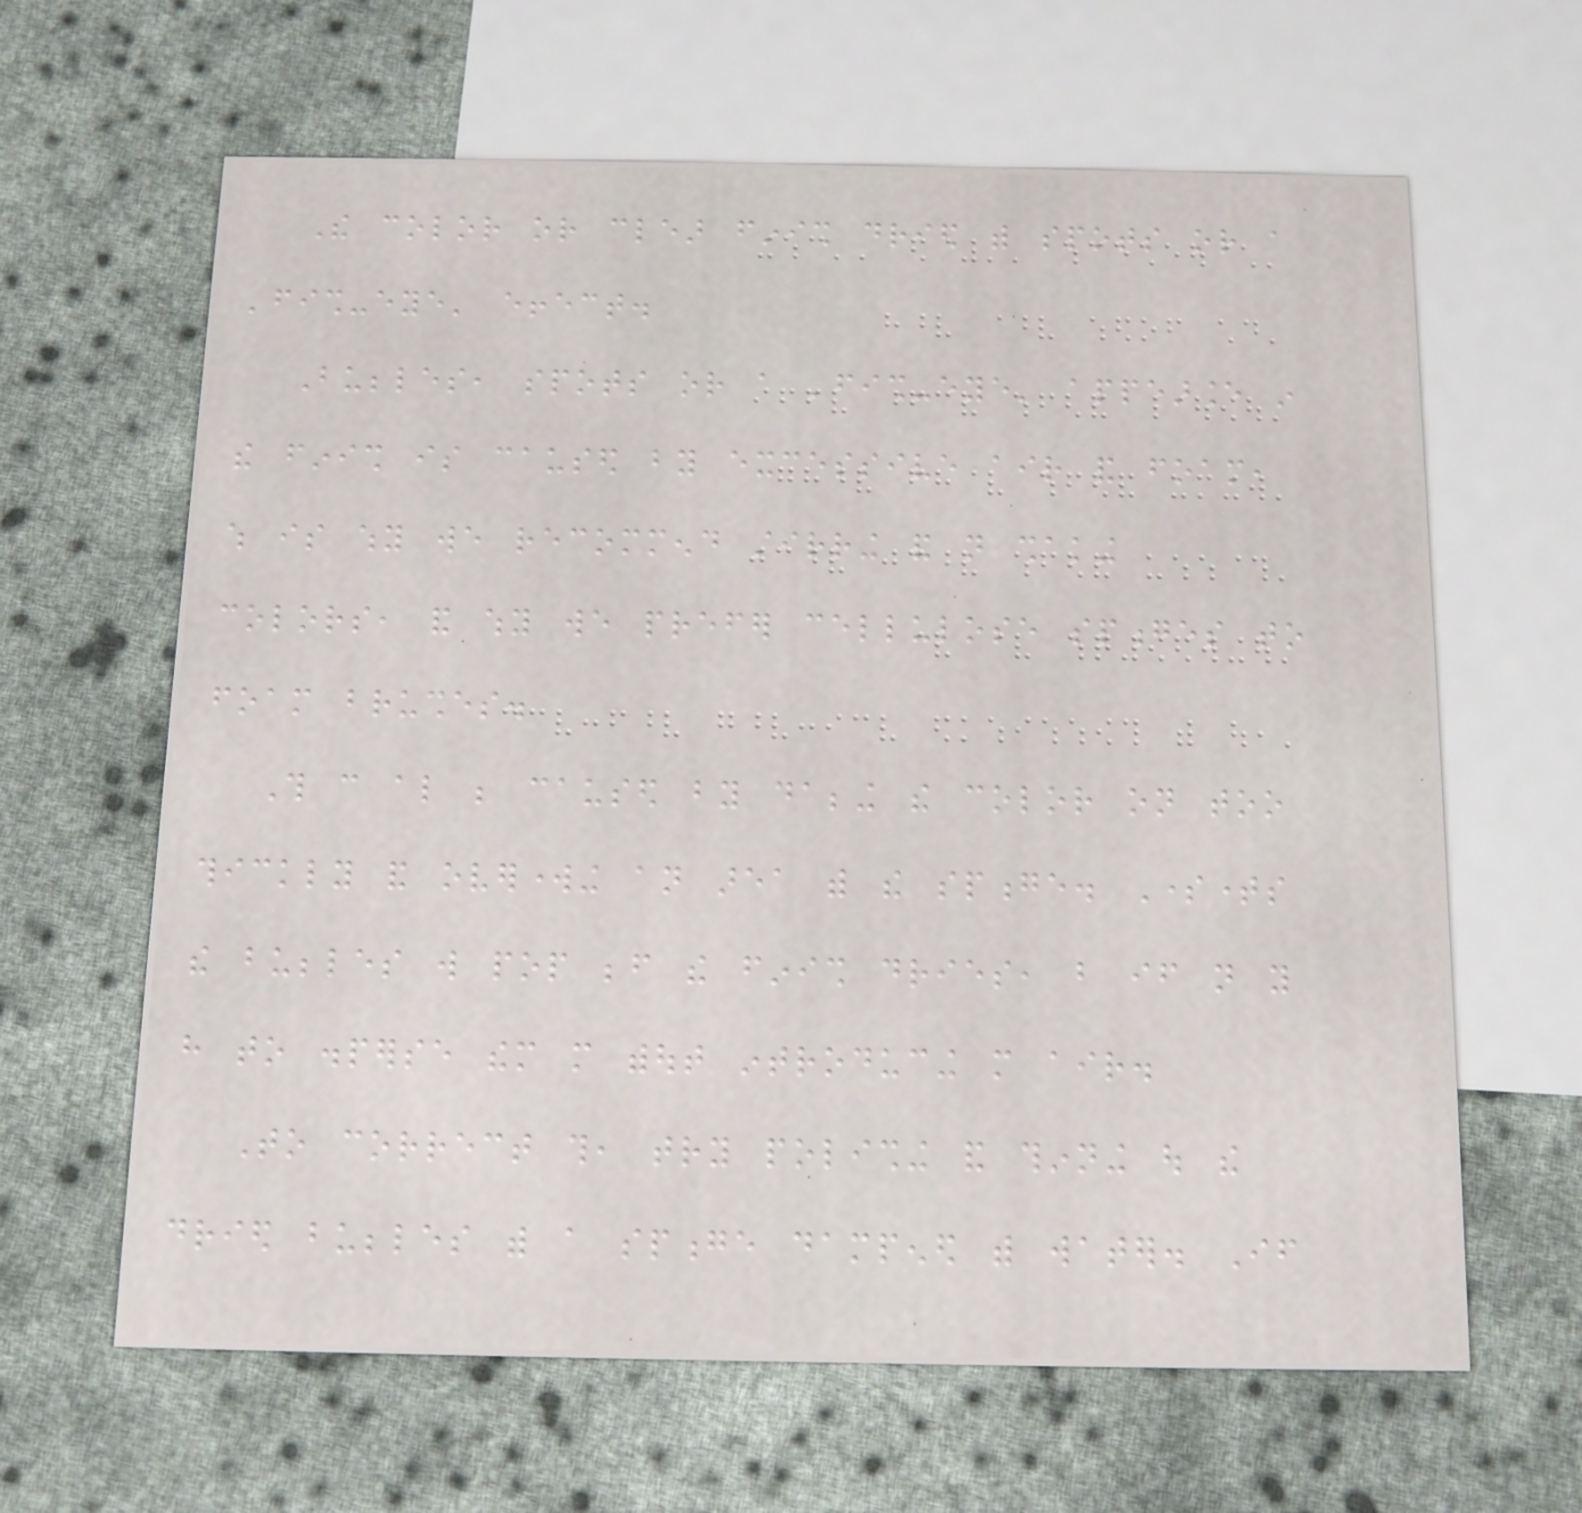The color or clear finish dried with spots or a
'fish-eye' effect.
Bubbles, spots or a 'fish-eye' appearance in
the finish is caused by excessive air and foam,
which is why we recommend stirring and not shaking
colors, and why we prefer cellulose sponges to
foam brushes.
This can also be caused by dabbing the color on too
thickly and overworking an area with the sponge. Sometimes
the bubbles will pop before the finish dries, but if not you
have to disperse them more without introducing more air.
To correct this, try polishing and thinning out the
dried bubbles with a sponge dampened with water. If
